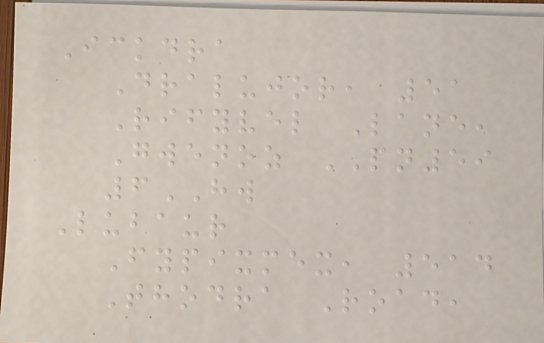Ickdra
Dralujor, 51
Rifyvel Lane,
Gwenoz PN59
6HW
Lubaur
Fypixmex, 514
Thodra Road,
